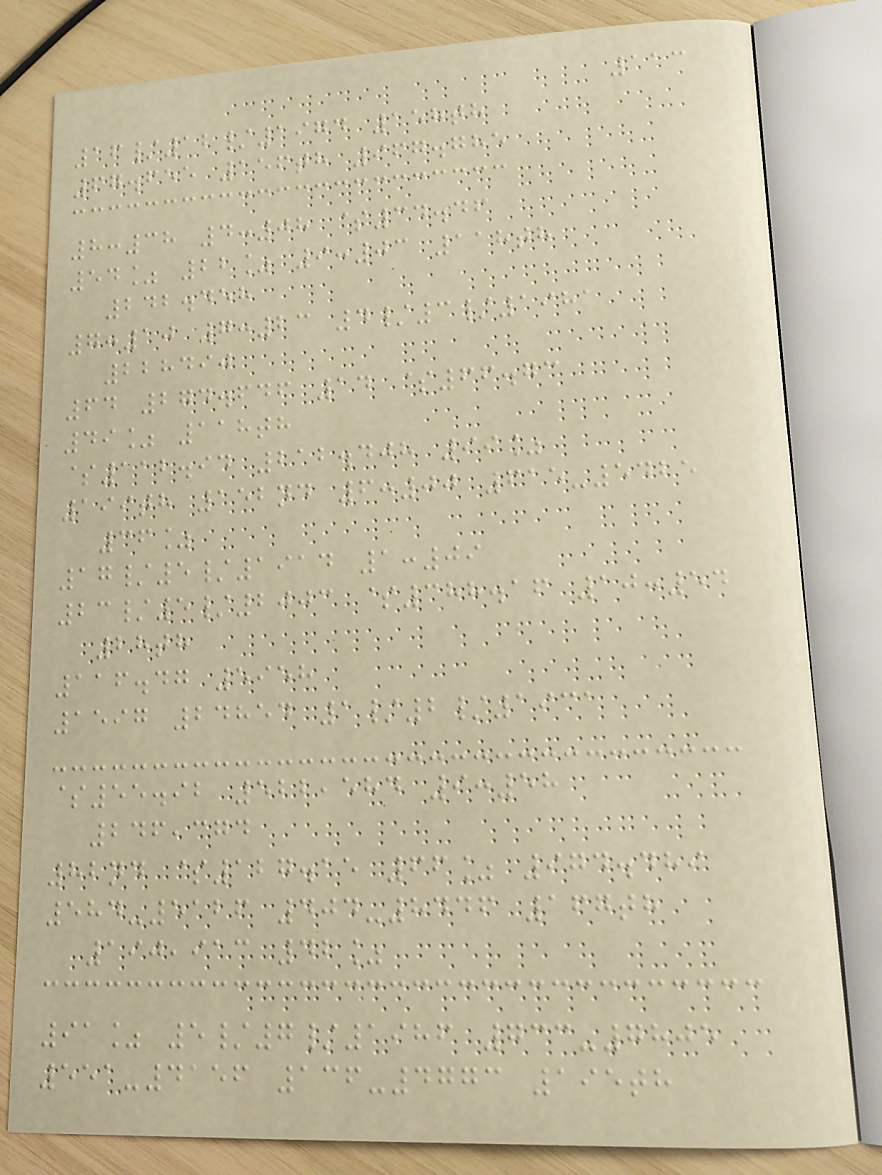113
16/12/1974 158th
67.655 156th 967.785
8:38 4:08 $34.46
54% 22% 9:03 118th
242.458
7:10 7:23 4/3/1981
228490
64 274.646 14 $66.73
49% 118th
$112.94 212.408 99%
199th 152nd 6:00 615-5425
36%
17/5/1914 1:09
23/5/2003 $388.16 10:54
28th
116.47 5958
1597 24854 1/2/1931
$55.92 522,584 9:58
246,374
82nd $127.15 66% 974.489
584-5126 404-8446 167th
190,913 42%
91% 5/7/1986 733-7805
551-4156 136-4773 195th
